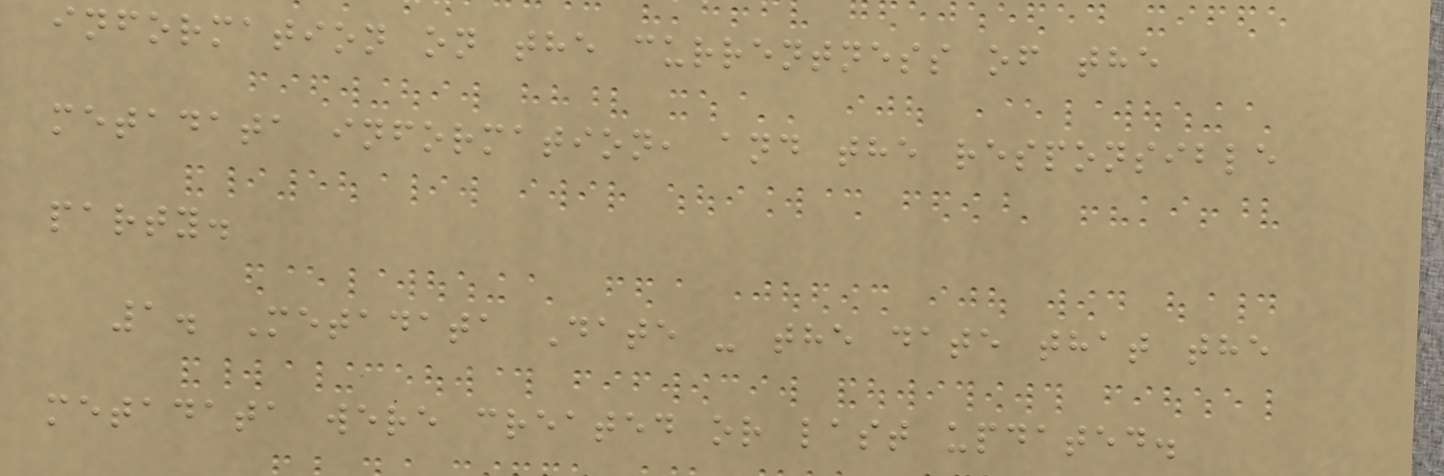information on the currentness of the
metadata information, and the responsible
party.
1. Metadata Date - the date that the
metadata were created or last updated.
